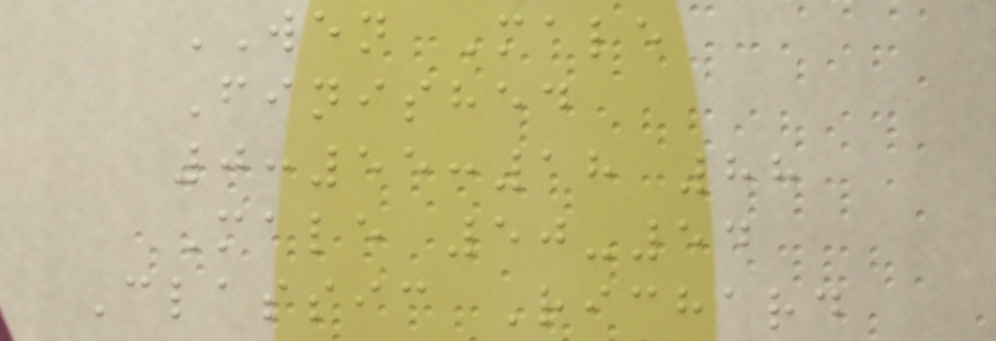WEN Male
Finished
0:55:18 88
Male 50-54
Classic Richard
